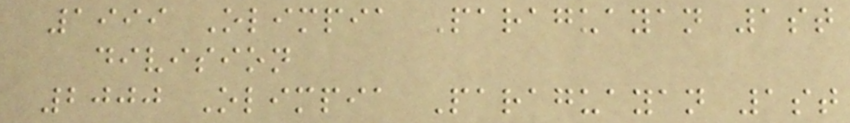1999 Olimpia Paraguayan 1st
division
2000 Olimpia Paraguayan 1st
